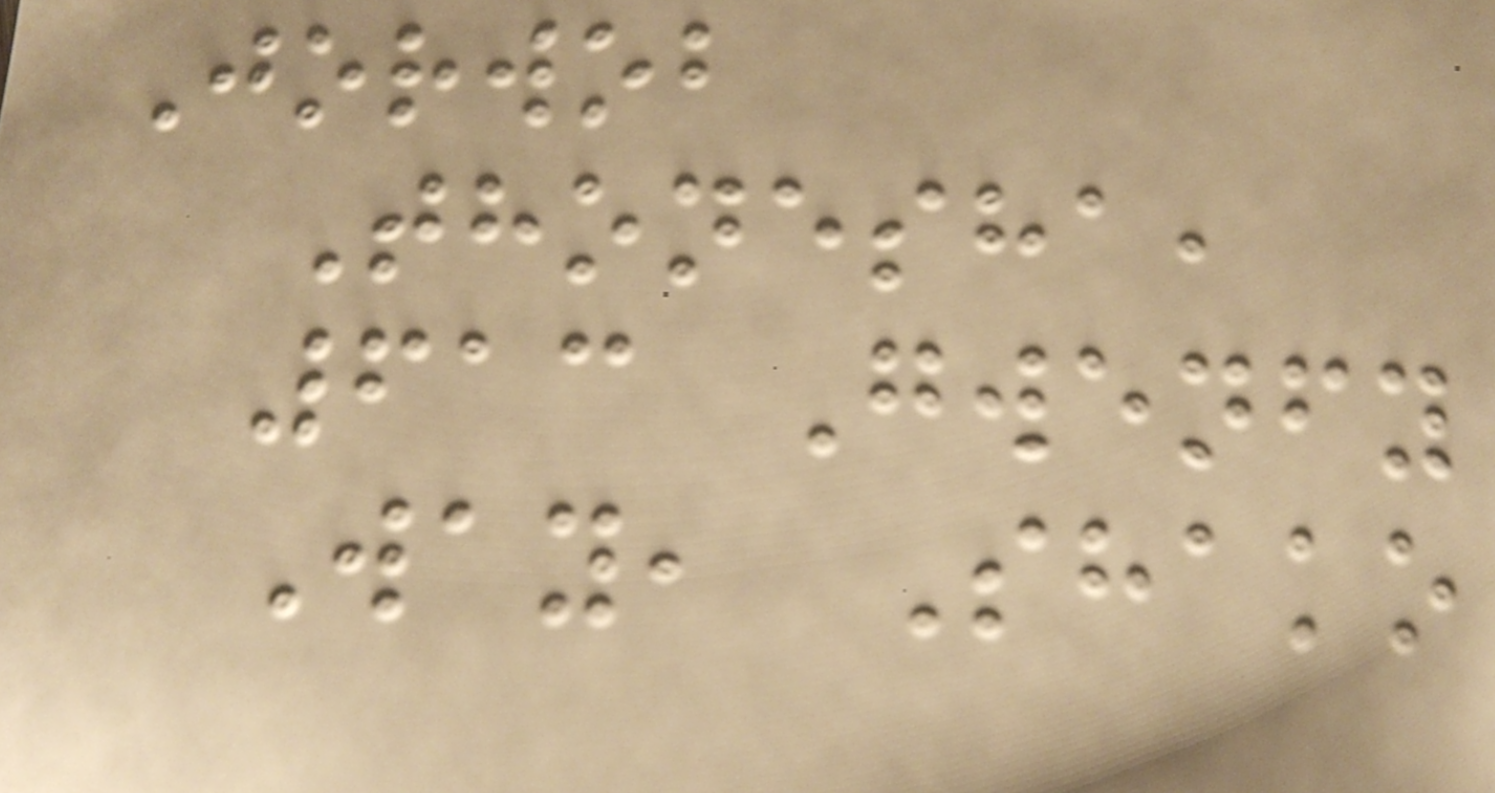Jorwob
Thonesha,
613 Gwenfy
Way, Shako
